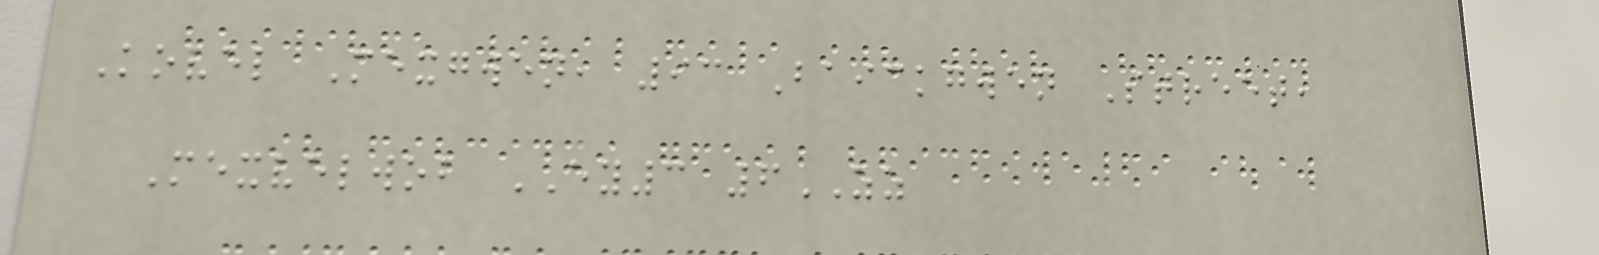Kovel Mexgwen, 93 Baickgwen Street,
Mexvelwob EY3 6ZZ
